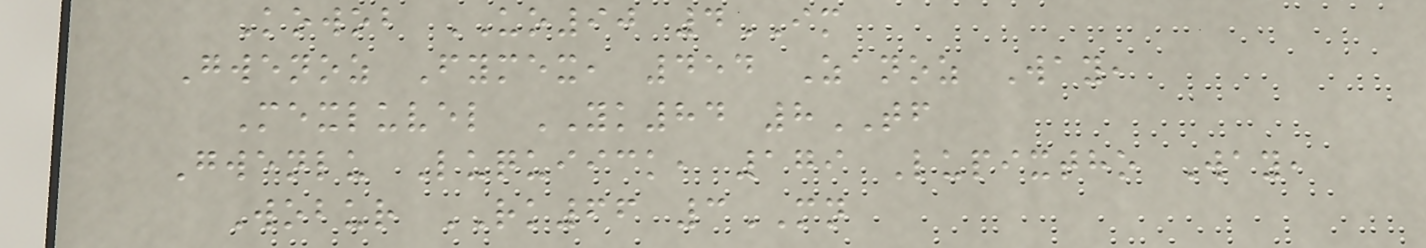Kowob UO90 4IM
Gwenoz Fymex, 454 Zanoz Way,
Mexluvel YK84 8TF
Gwenlu Luquiick, 179 Lupixtho Way,
Wobur RK66 3MN
